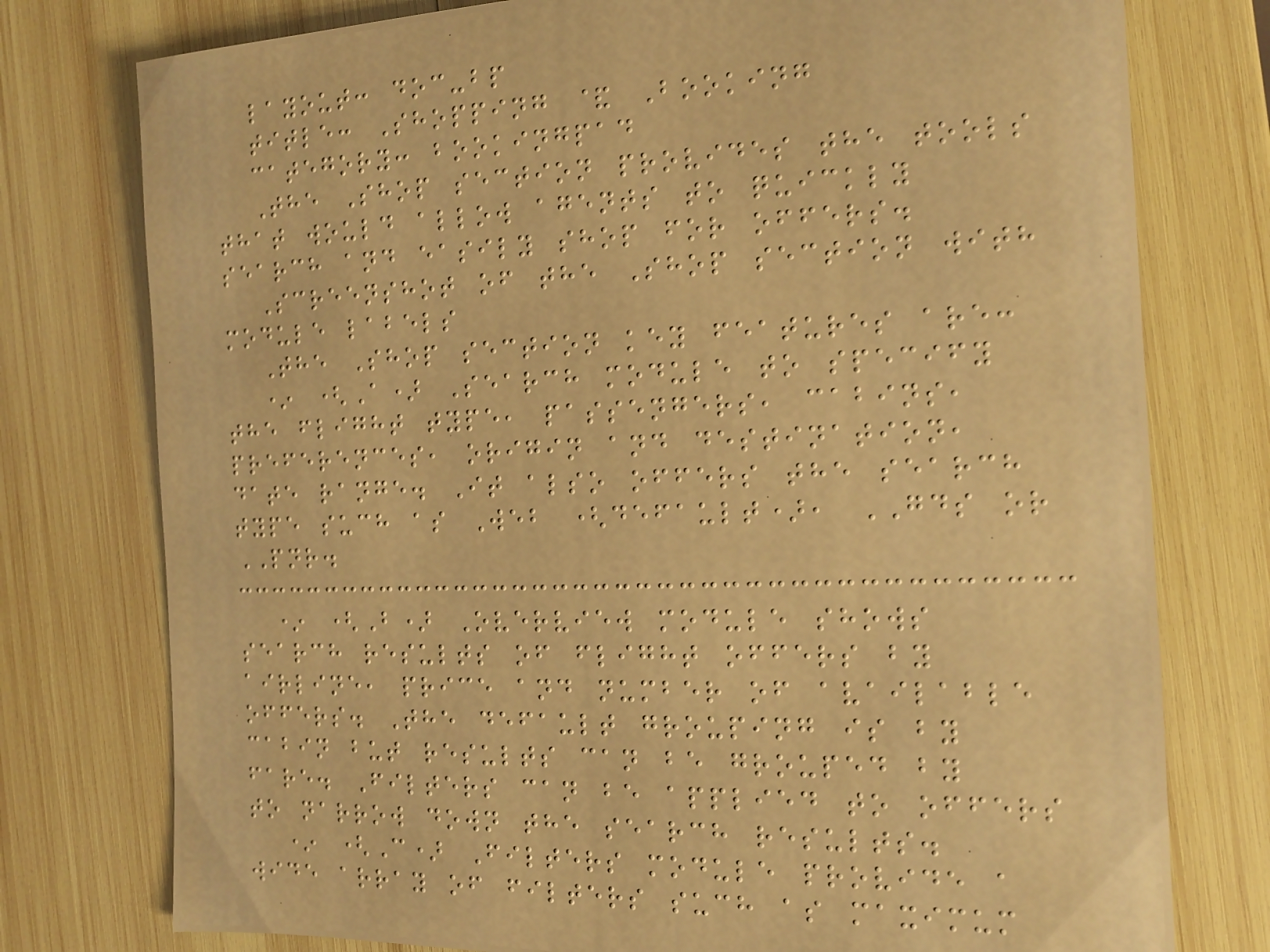layout: doc-bp
title: Shopping & Booking
category: bookingpad
The Shop section provides the tools
that would allow agents to quickly
search and easily shop for offers.
Screenshot of the Shop section with
module labels
The Shop section key features are:
* (A) Search module to specify
the flight type, passengers, cabins,
preferences, origin and destination,
date range. It also offers the search
type such as Web (default), GDS or
PNR.
* (B) Overview module shows
search results of flight offers by
airline, price and number of available
offers. The default grouping is by
cabin but results can be grouped by
fare. Filters can be applied to offers
to narrow down the search results.
* (C) Filters module provide a
wide array of filters such as maximum
